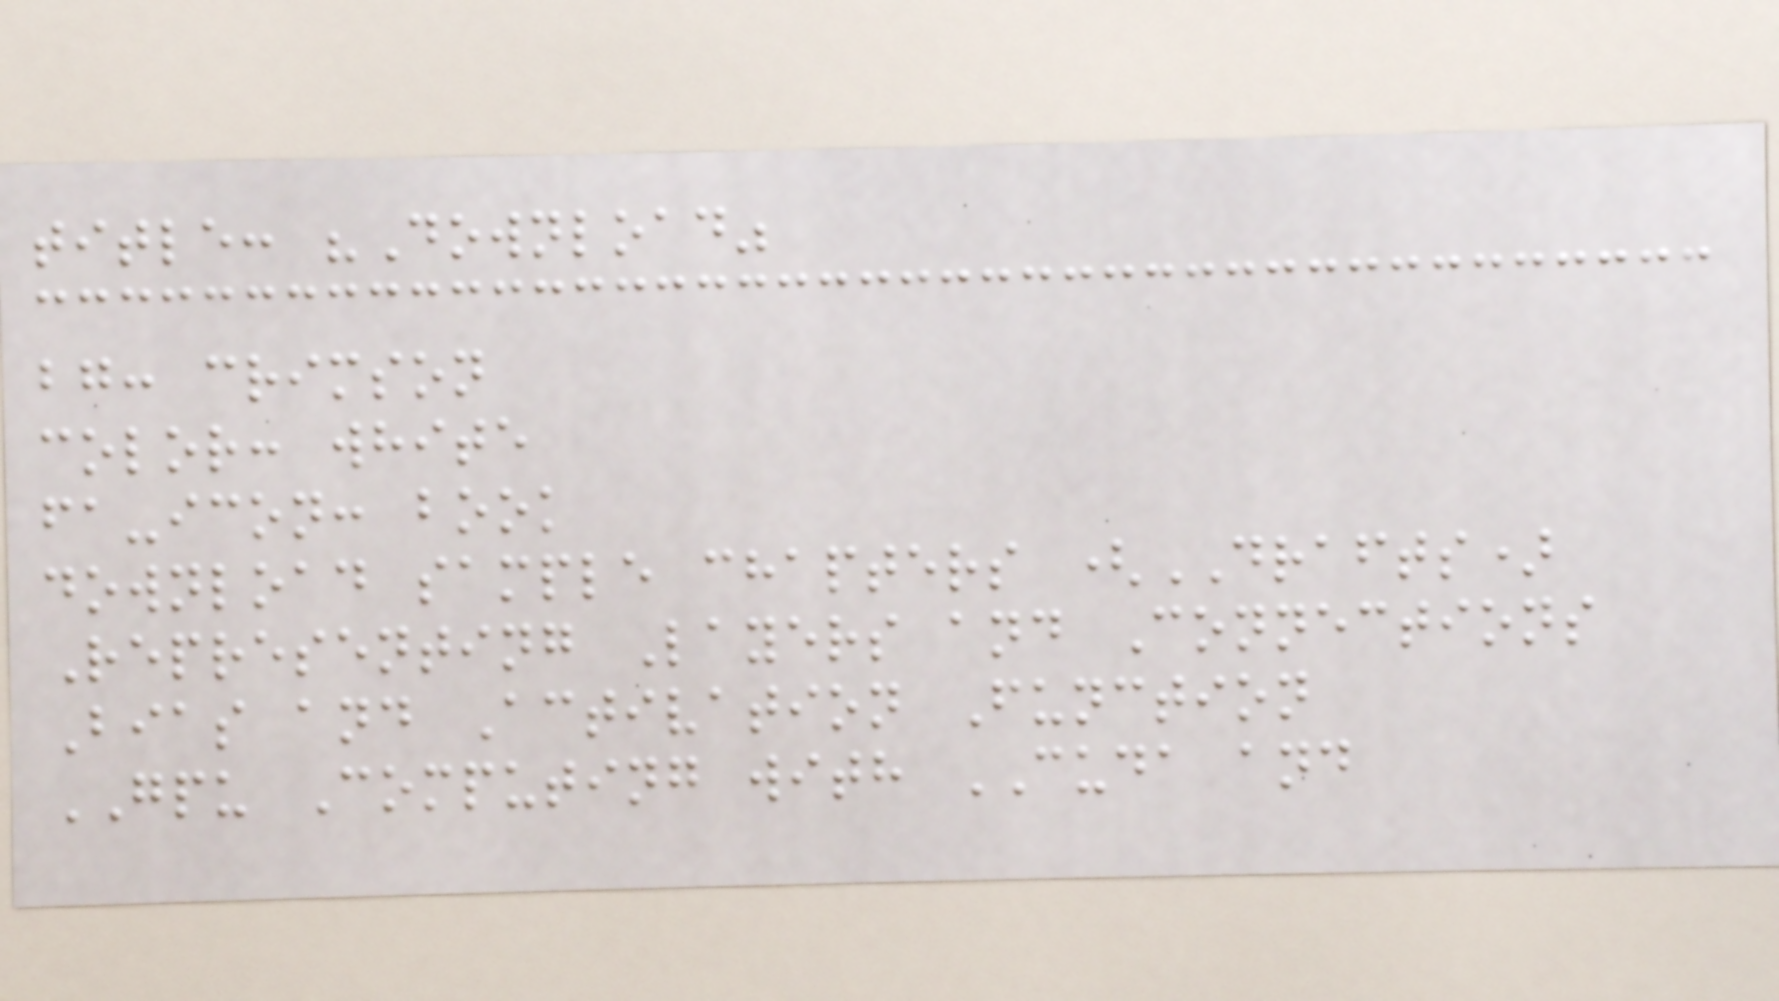title: "Download"
bg: crimson
color: white
fa-icon: book
download sample chapters (DRAFTS)
Representing Layers and Connections
Bias and Activation Function
GPU Computing with CUDA and
